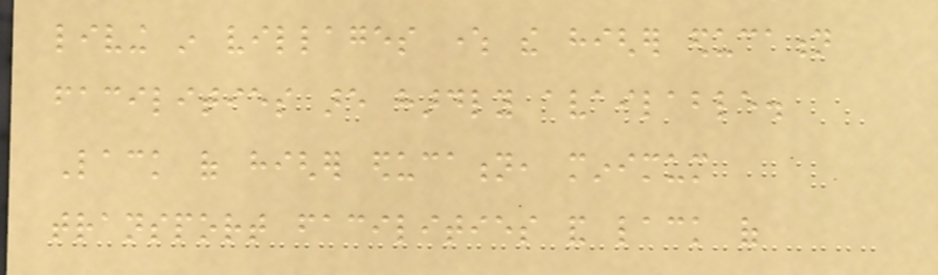living in villages where the higher education
facilities are hardly available.
Lack of higher education, minimum
transport facilities and lack of
